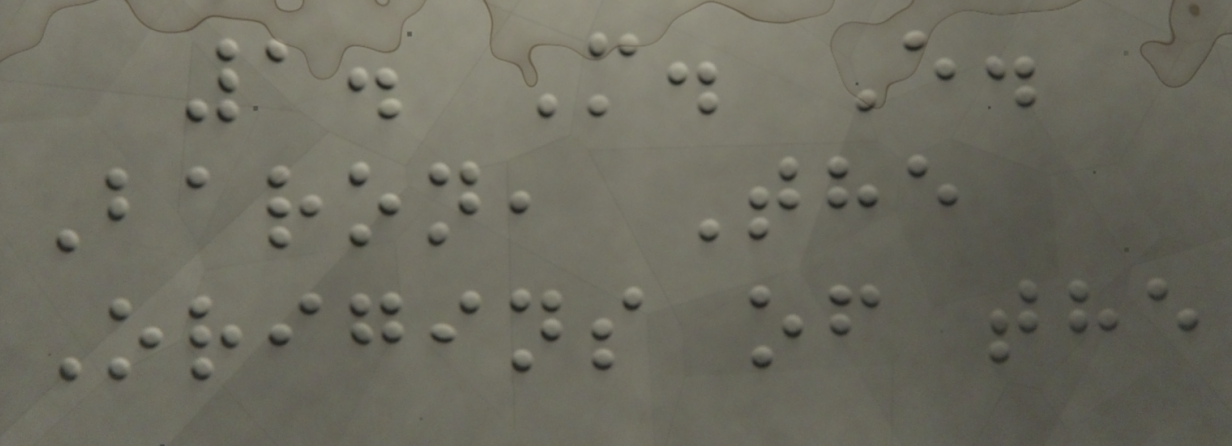1. M. E.
Baron, The
Origins of the
